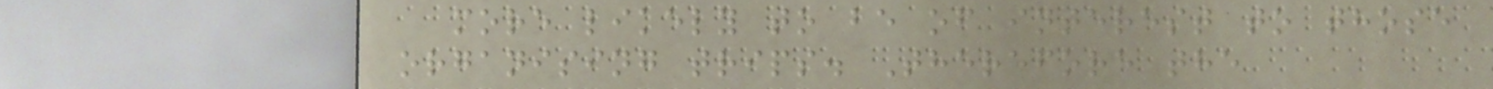more likely to be of interest to those
organising trips. Therefore the
